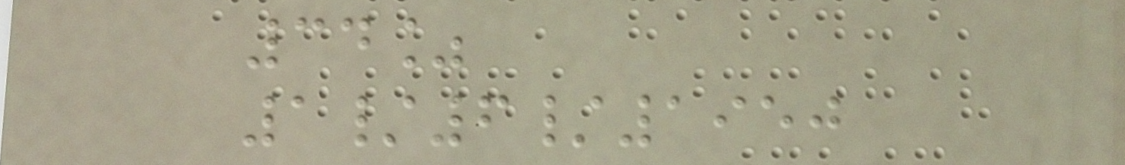34%
1/6/1950
